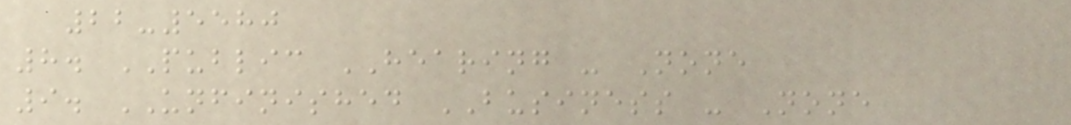22-5580
8. PUBLIC HEARING - None
9. UNFINISHED BUSINESS - None
